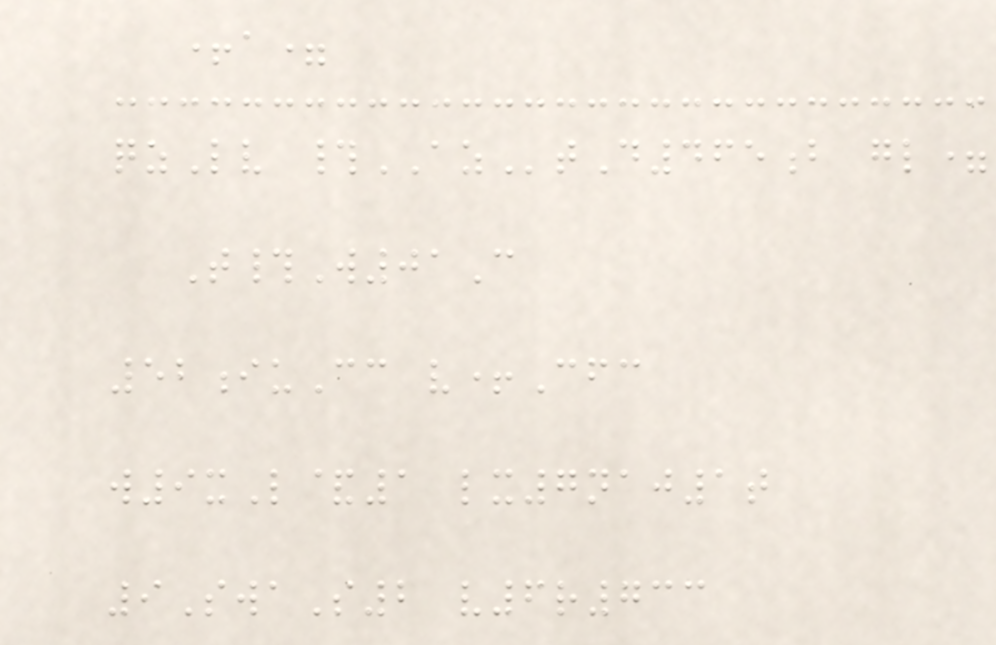+a=
qzLv #AZtD465b gl=
T#W01C
52iuCc v+Cfc
w9xL&1 lx7naj1t
9SwaS2 v6r733
